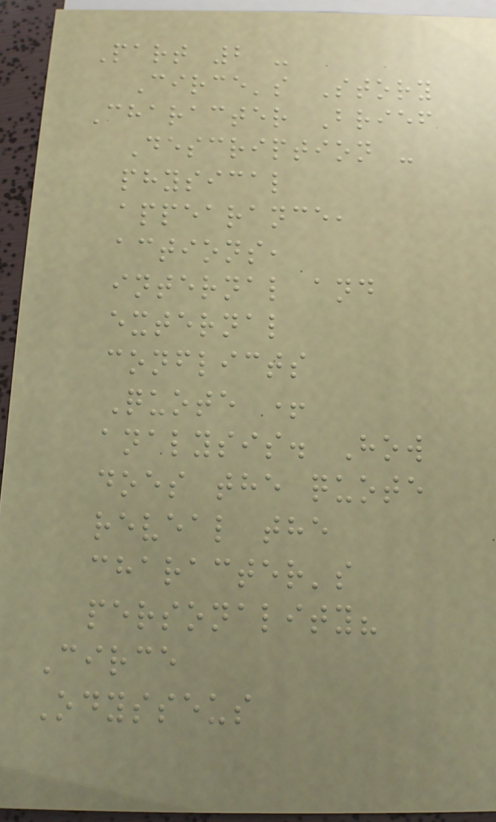Part 2 -
Circe's Story
Character Brief
Description -
physical
appearance,
actions,
internal and
external
conflicts
Quote +
analysis. How
does the quote
reveal the
character's
personality?
Circe
Odysseus
